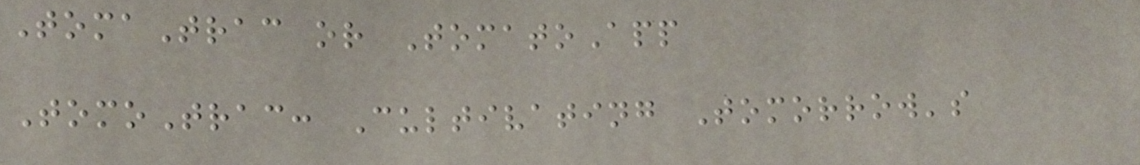TomaTrac or TomatoApp
TomoTrac: Cultivating Tomorrow's
